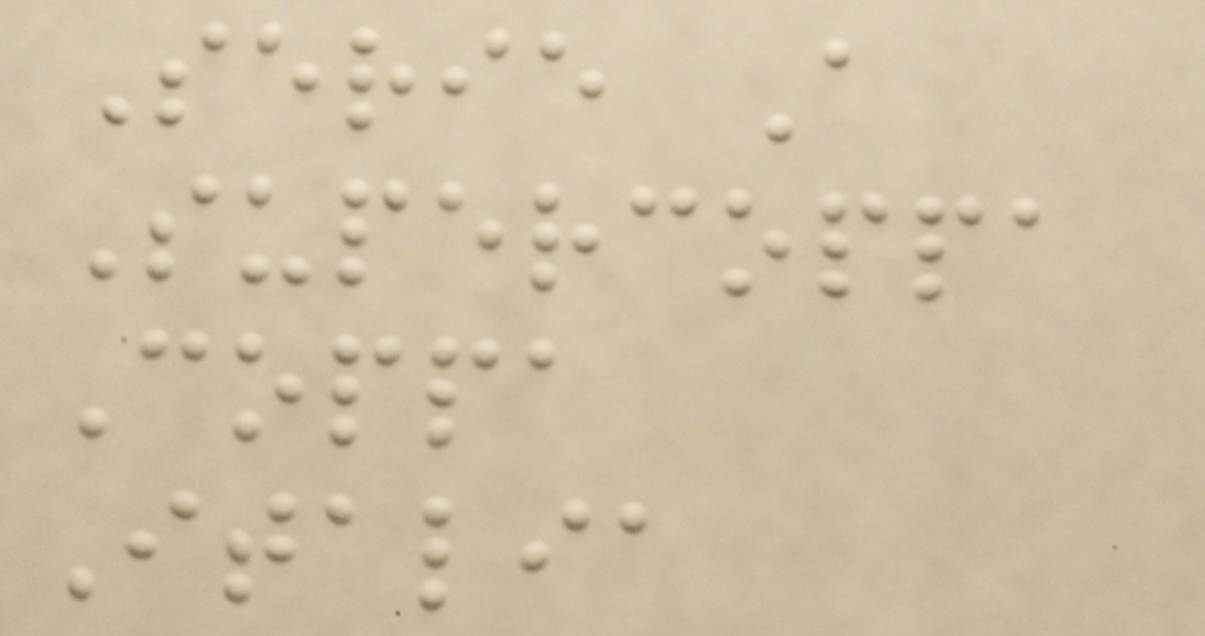Serie A
Supercoppa
Coppa
Italia
